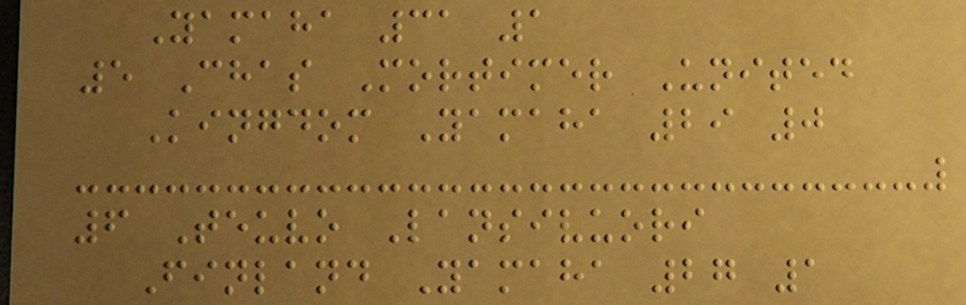Yamaha 31 1
5 Chas Mortimer United
Kingdom Yamaha 29 0
6 Teuvo Lansivuori
Finland Yamaha 27 1
